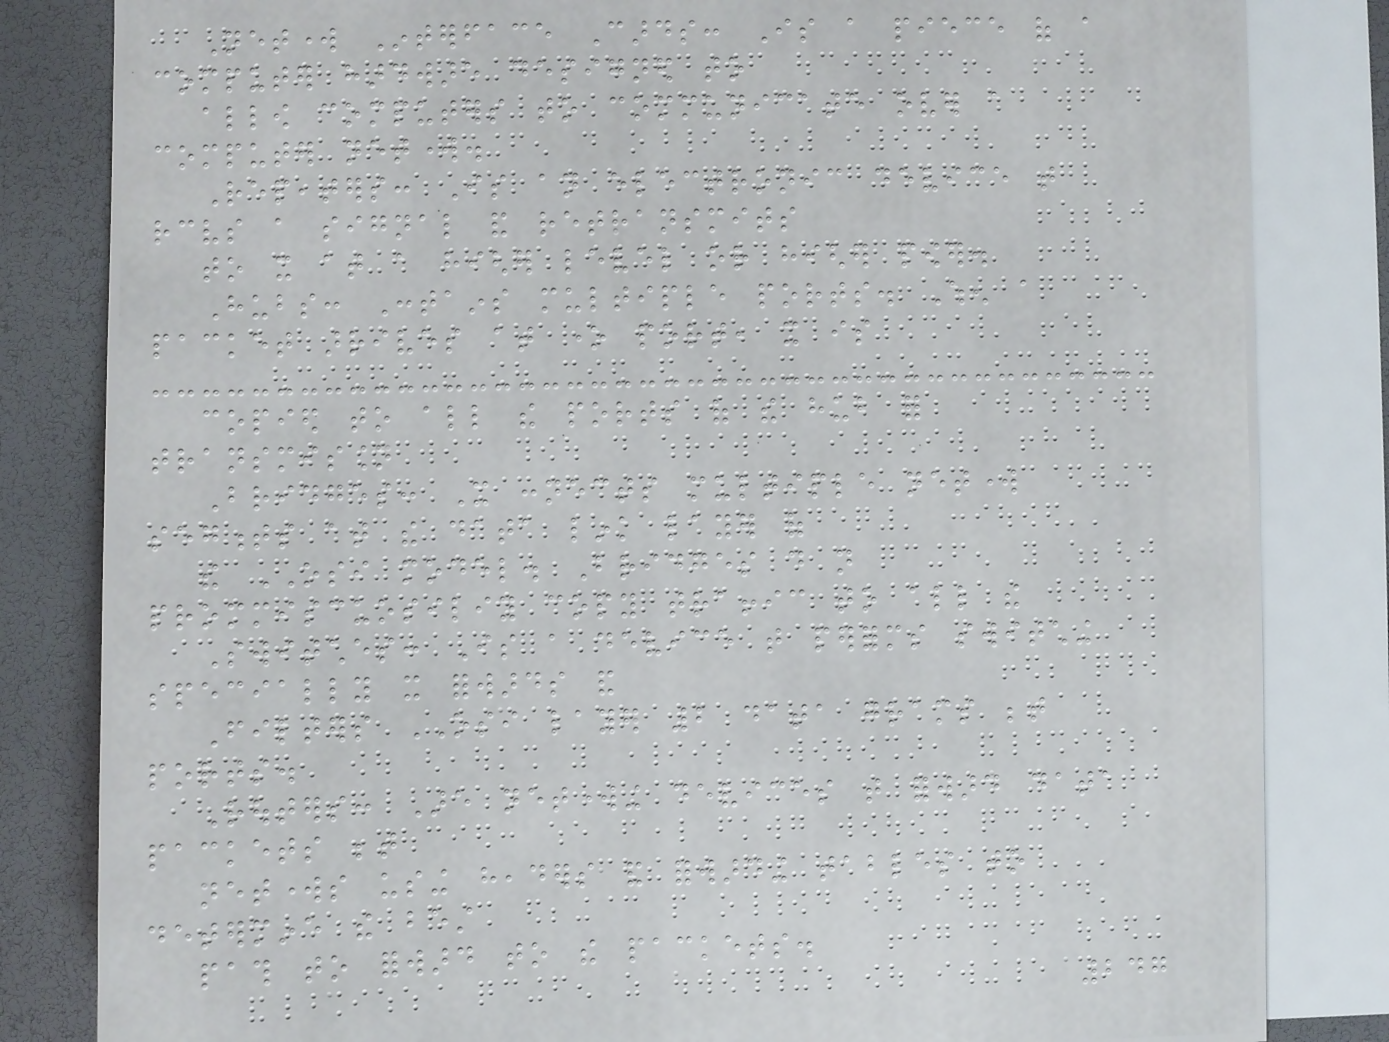Network Interface Cards: Is a piece of a
computer hardware designed to
allow computers to communicate over a
computer network.
Repeaters: Is an electronic device that
receives a signal and retransmits
to it at a higher level or higher power.
Hubs: Contains multiple ports. When a
packet arrives at one port, it is
copied to all the ports of the hub for
transmission
Bridges: It connects multiple network
segments at the data link layer of
the OSI model. Bridges do not
prommiscuosiliy copy traffic to all the
Switches: Is a device that performs switching
specially it forwards and
Filters OSI layer 2 data grams between
ports.
Routers: Are networking devices that forward data
packets between
networks using headers and forwarding tables to
determine the best
path to forward to the packets.
247
